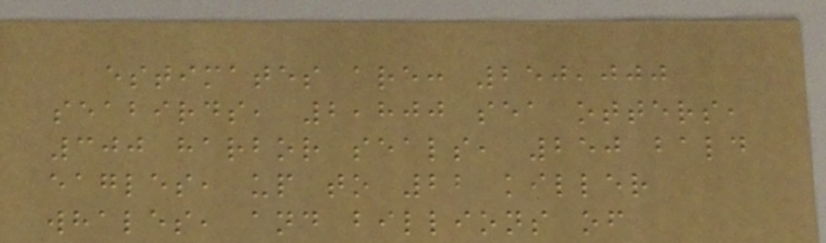estimates are: 250,000
seabirds, 2,800 sea otters,
300 harbor seals, 250 bald
eagles, up to 22 killer
whales, and billions of
